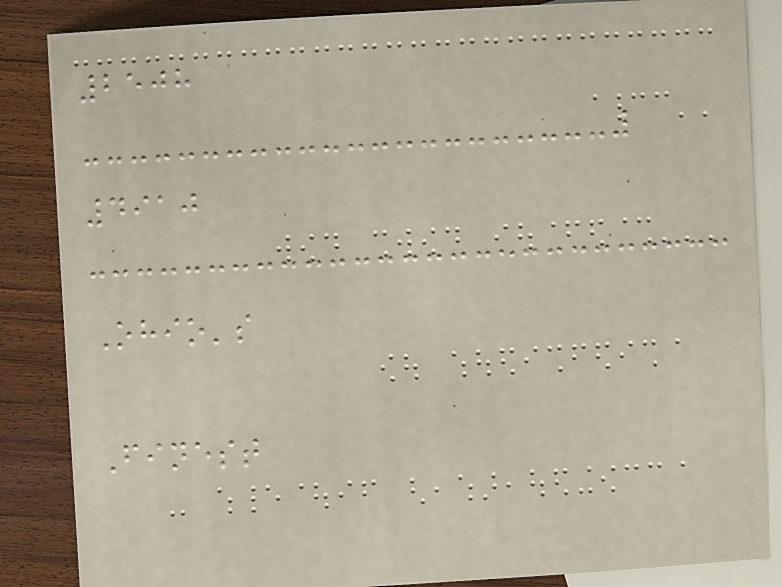2508
4910
Ohio's
Finest
